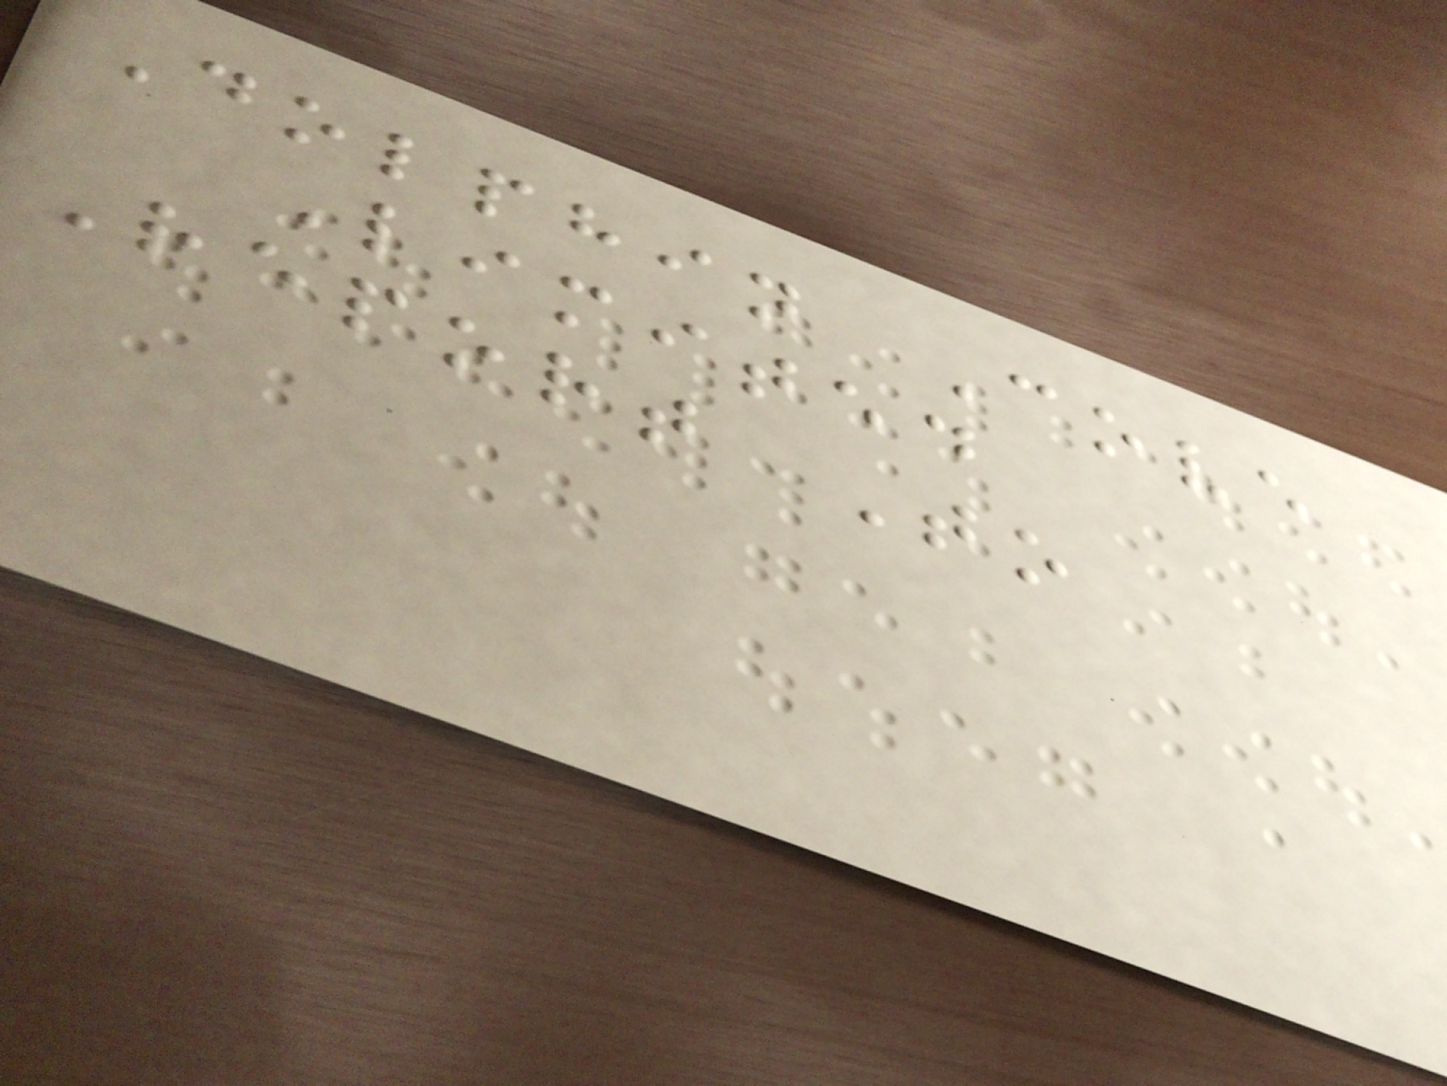Dolphin Cove
Limited
Report To
